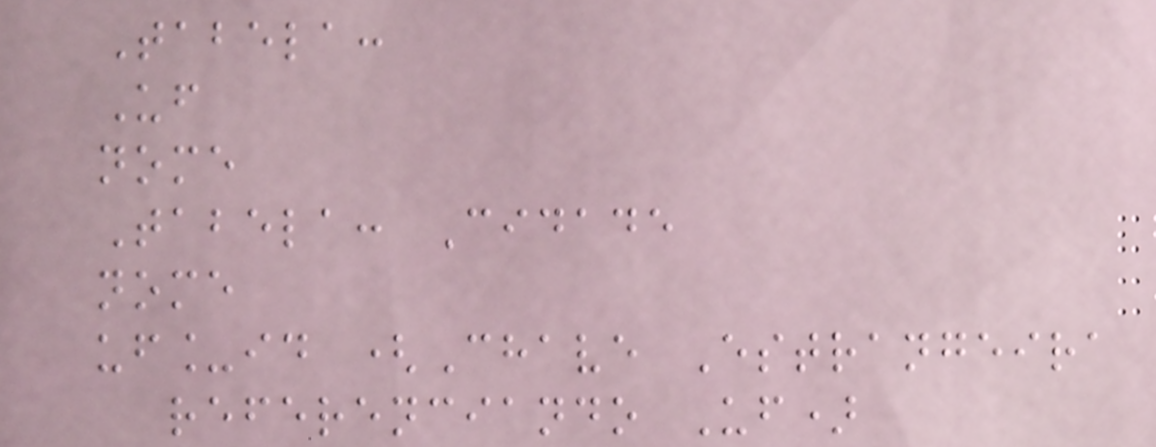Tabela:
Uf
nome
Tabela: Cidade
nome
uf_id (Chave Estrangeira
referenciando Uf)
